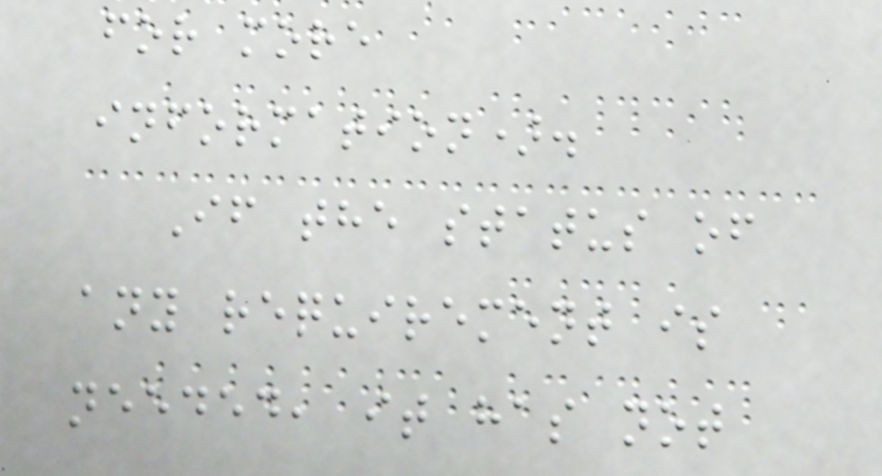for more
information).
If the status of
any requirement is
needed, it has not
